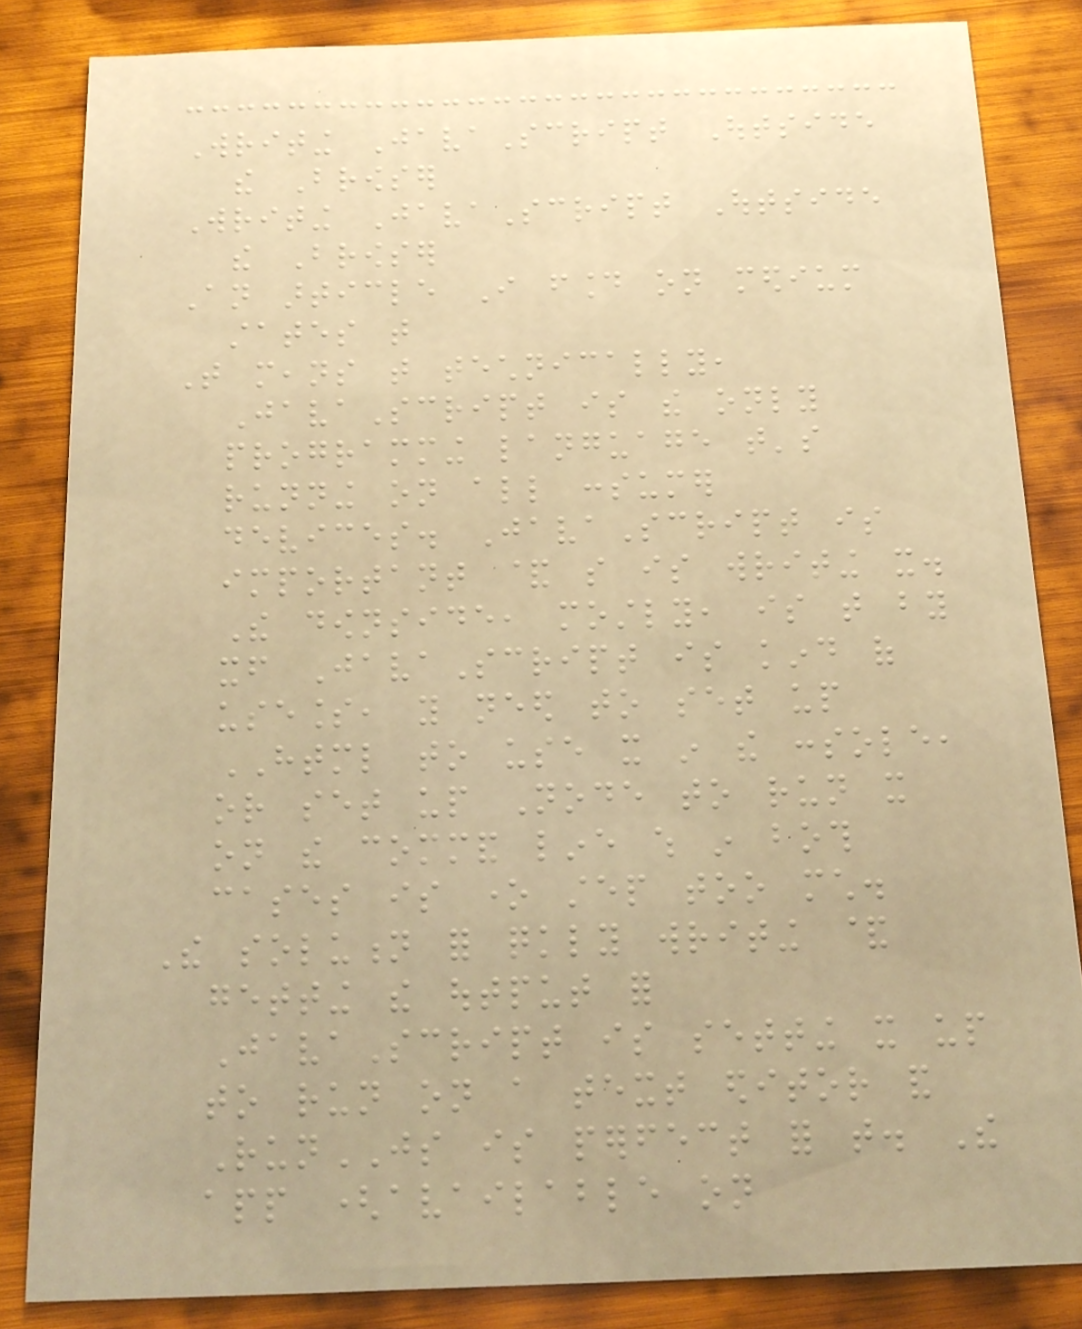Writing JavaScript Outside
the Browser
Writing JavaScript Outside
the Browser
An article I found on medium
states that
That means that technically,
JavaScript is the only
programming language that's
running on all consumer
devices. JavaScript is
important & so is writing it.
The downside, mostly, is that by
itself JavaScript is kind of
useless, you need to set up
HTML to use it in the console,
or set up Node to run it
on the command line which in both
cases is one step too much.
The solution for quickly writing &
getting the output for
JavaScript is setting it up
to run on a text editor and
RunJS is perfect for that. The
app (available on
